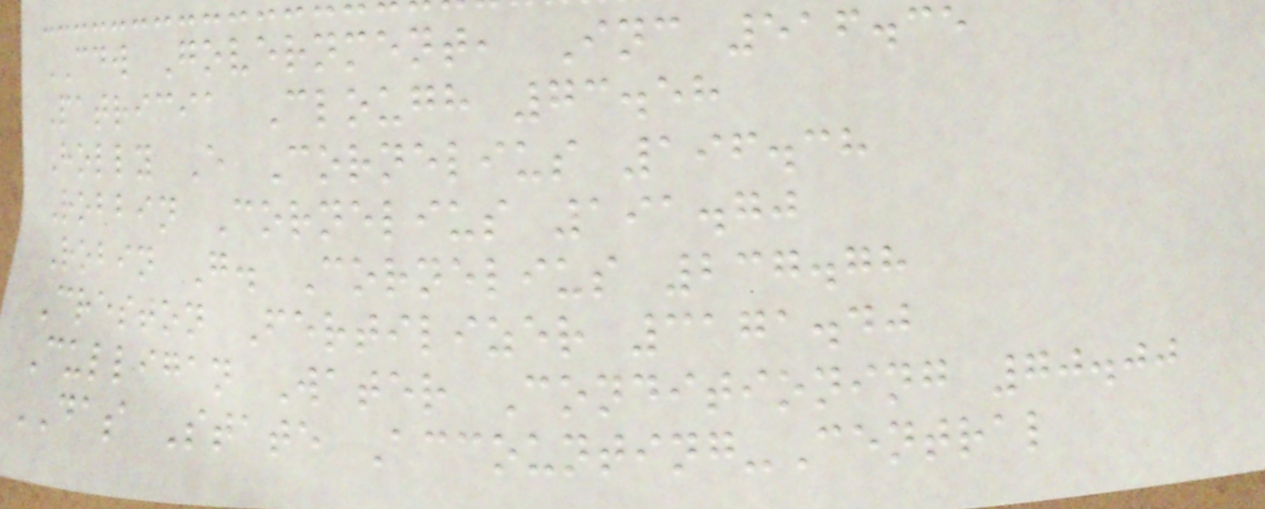CDW Government, Inc 516.35
Patricia Clough 73.58
Holly E Cornelius 196.38
Robbin Cornelius 191.70
Robin G. Cornelius 237.78
Creston Fertilizer 3171.40
Culligan Water Conditioning 70.00
DAS State Accounting-Central
